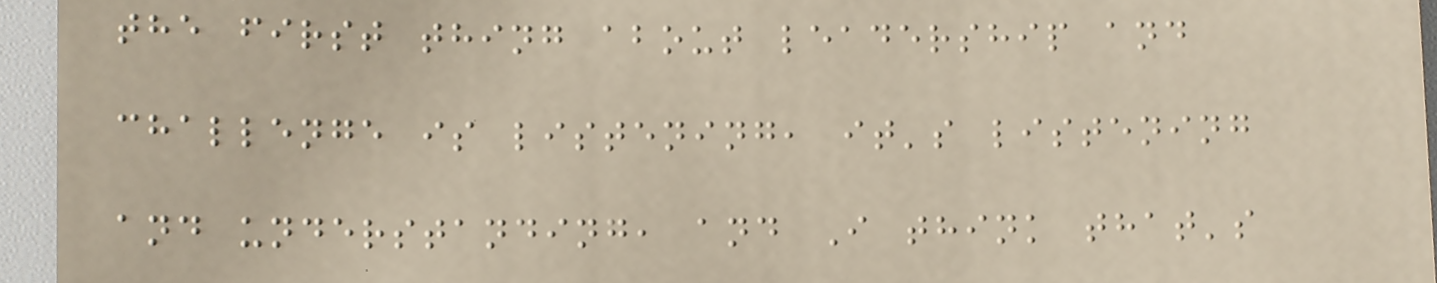the first thing about leadership and
challenge is listening, it's listening
and understanding, and I think that's
